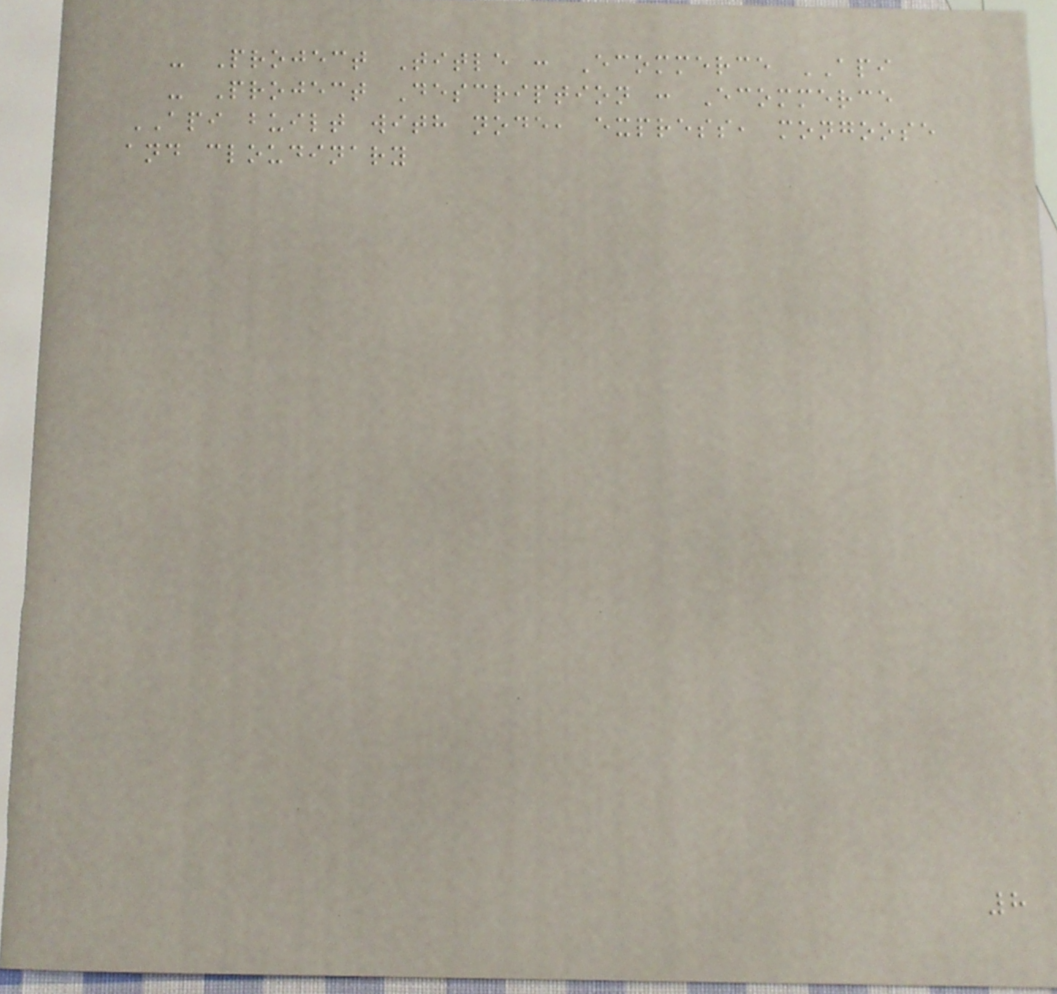- Project Title : Ecommerce API
- Project Description : Ecommerce
API built with node, express, mongoose
and cloudinary
8
